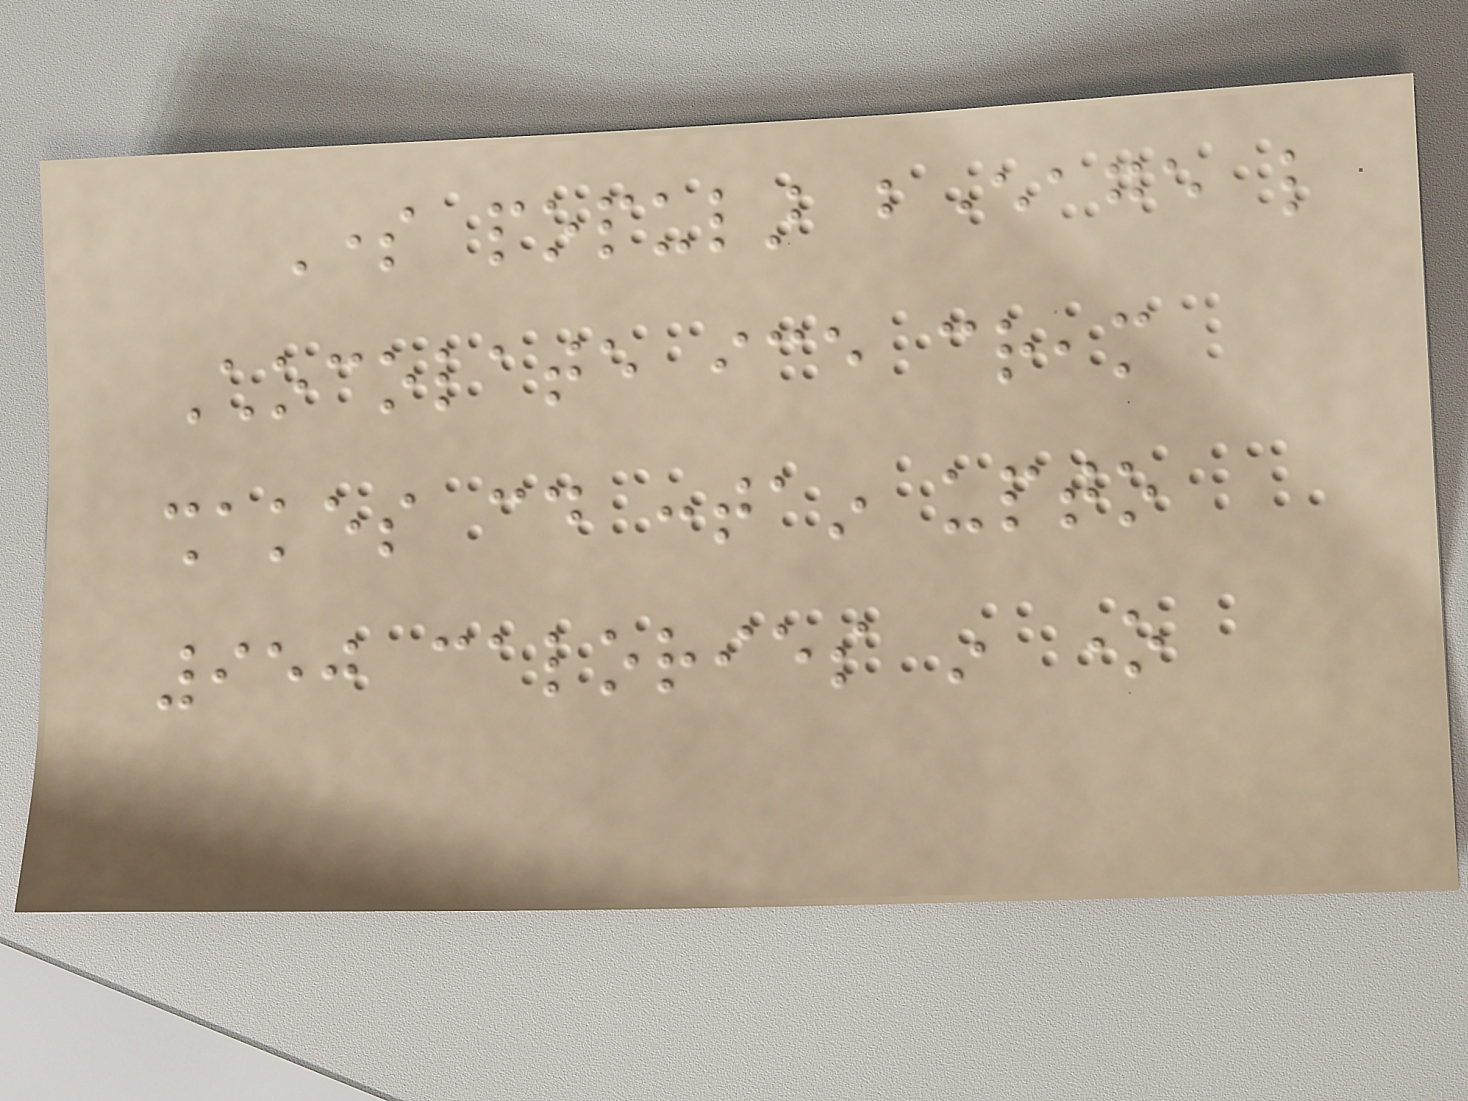Some popular beverage like
Chocolate ice cream
shakes could contain upto
950 calories in one
